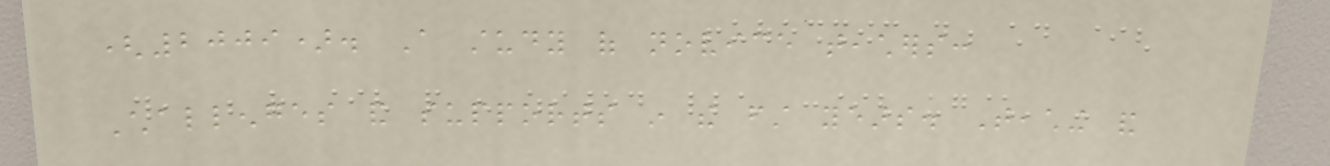(2009). A study of novice teachers:
Challenges and supports in the first years. Teaching and
